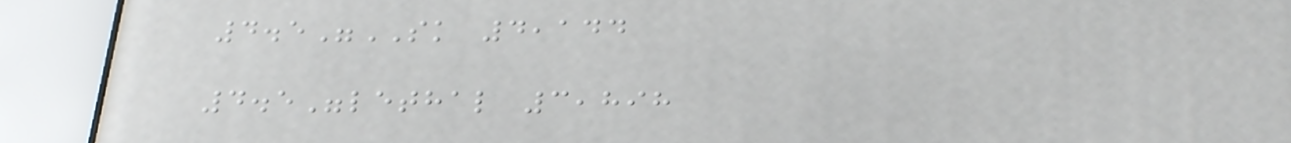4.5"SK 4,144
4.5"lethal 3,898
